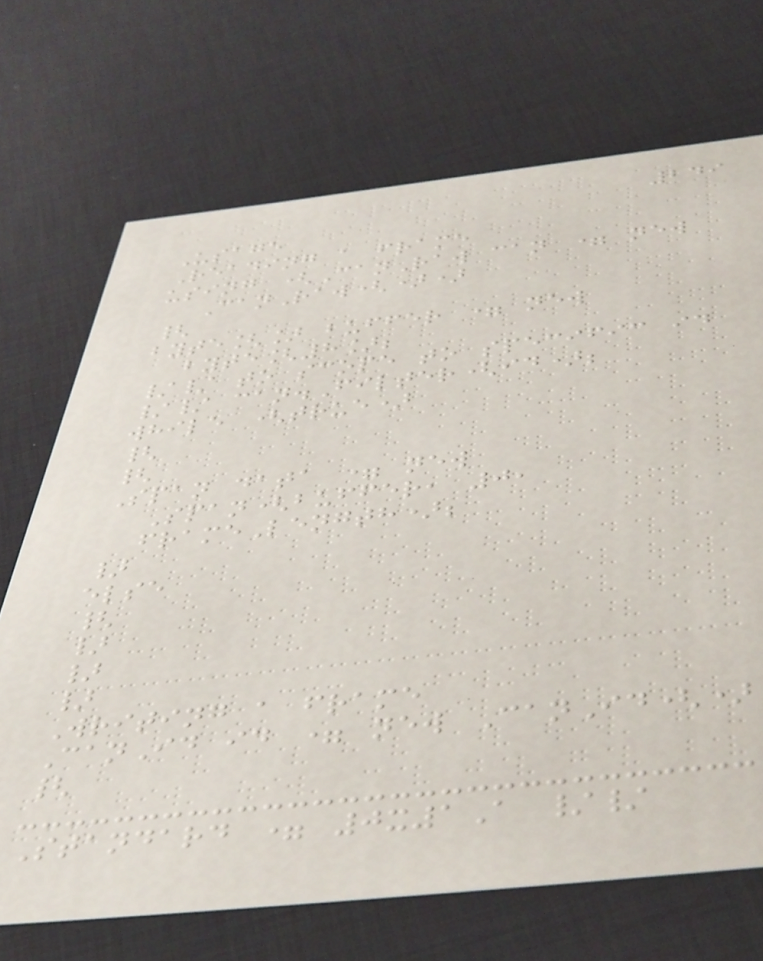249
Usage
Reading a frame
using (CanRaw can = new
CanRaw())
{
byte[] buffer = new
byte[8];
// to scope to specific id
// can.Filter(id);
while (true)
{
{
Span data = new
Span(buffer, 0,
frameLength);
}
else
{
}
}
}
Writing a frame
CanId id = new CanId()
{
Standard = 0x1A //
